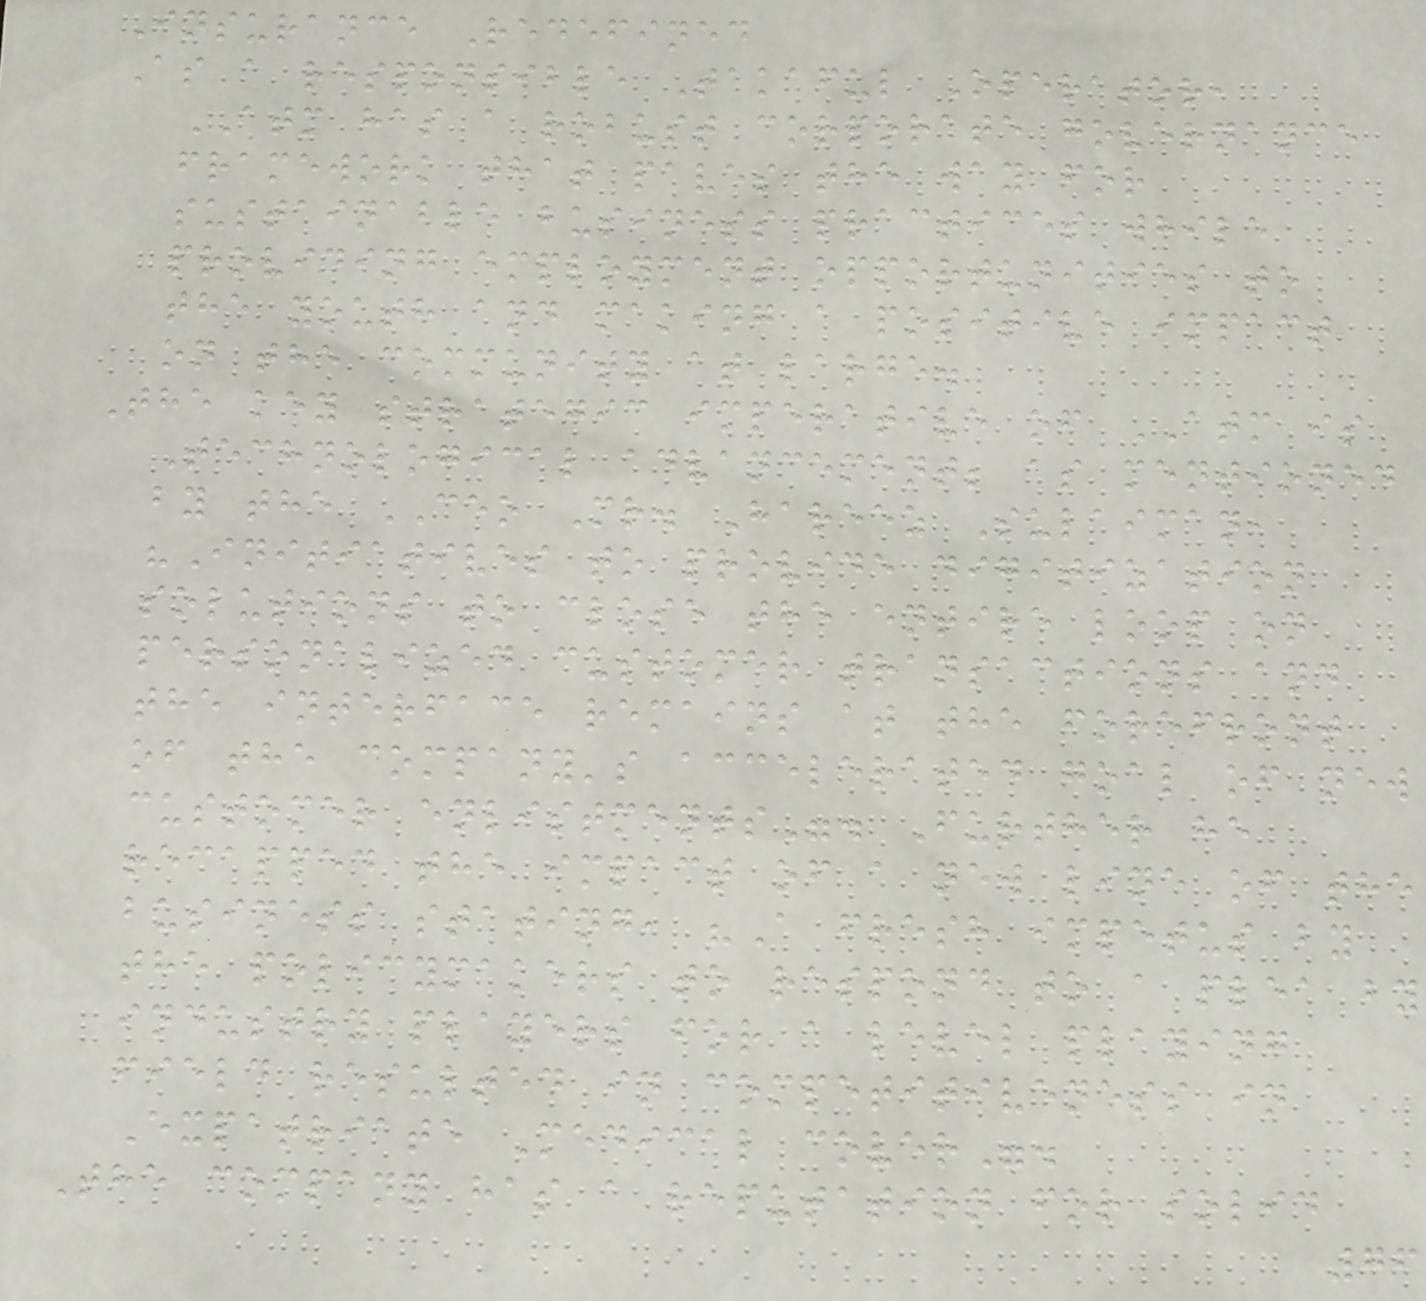Insurance Redefined
As a responsible Takaful Operator,
ATM has a robust corporate governance
framework that paves the way for
sustainable business practices while
providing employment opportunities to
the youth and making a positive impact
on the community at large.
The key strategic imperative of ATM is
Technological advancement; as mentioned
by the CEO Mr. Hareez Sulaiman,
"Initiatives to provide digitization
solutions to close the entire loop on
personalized customer transactions and
the interface remains at the forefront
of the company's accelerated goal of new
customer enlistments". Further he
recapped the impact of a new line of the
business stating, "A fresh impetus by
the policymakers to respond to a plea by
industry players for a level playing
field resulted in competitiveness in
Expatriate Medical cover".
The company has a reputation for solid
76
